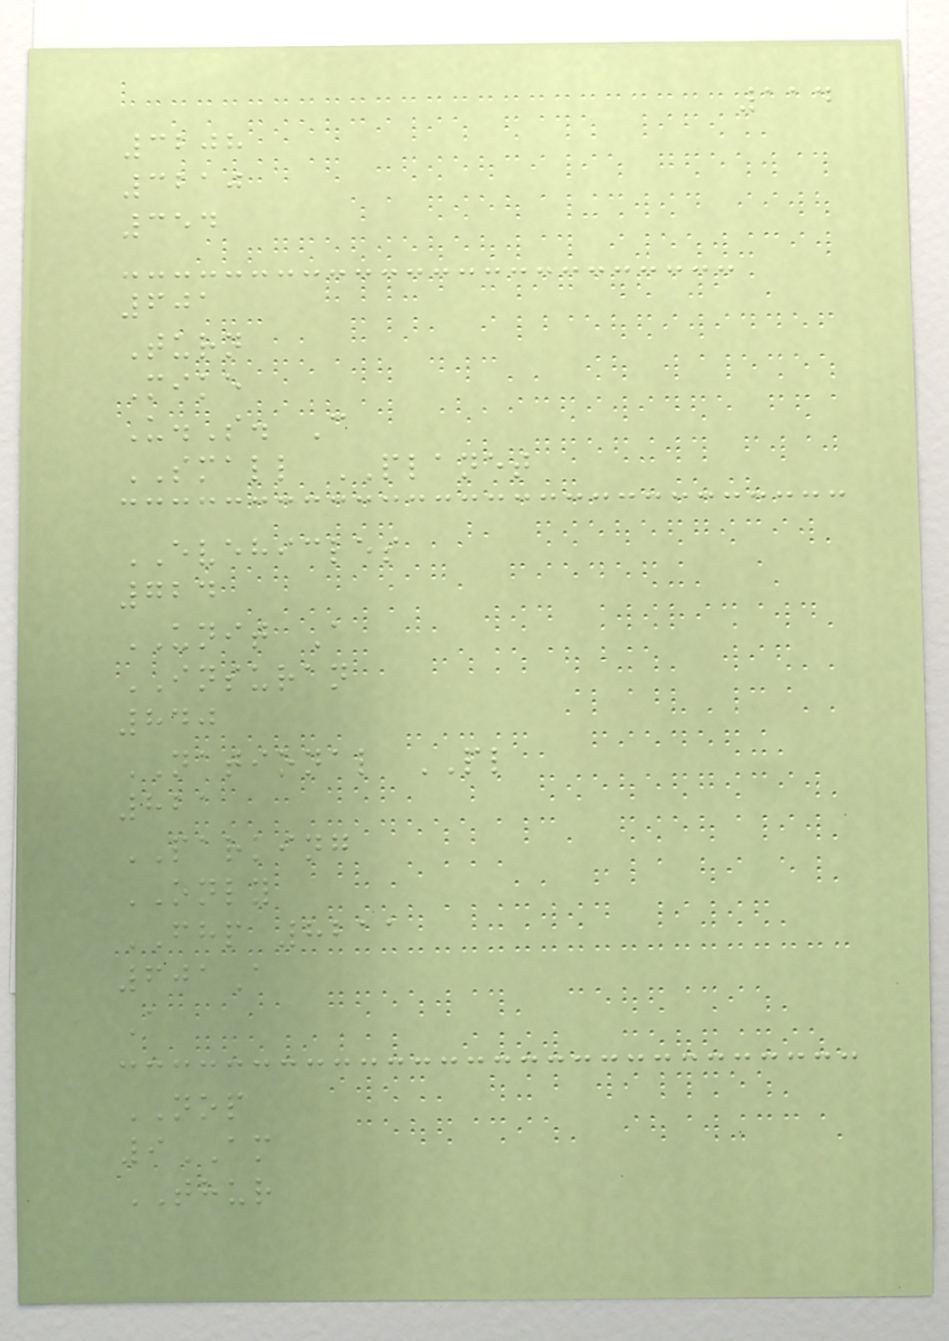114
3208
3210
354
601
Turn
Mike
U.S. C
SMALL PLANET
EVEHICLES
724
UNIT A
INSURAN
840
NATIONAL PL
821
PARKING
ONLY
FHP 8211
601A
A
NOP
9AM
THUR
